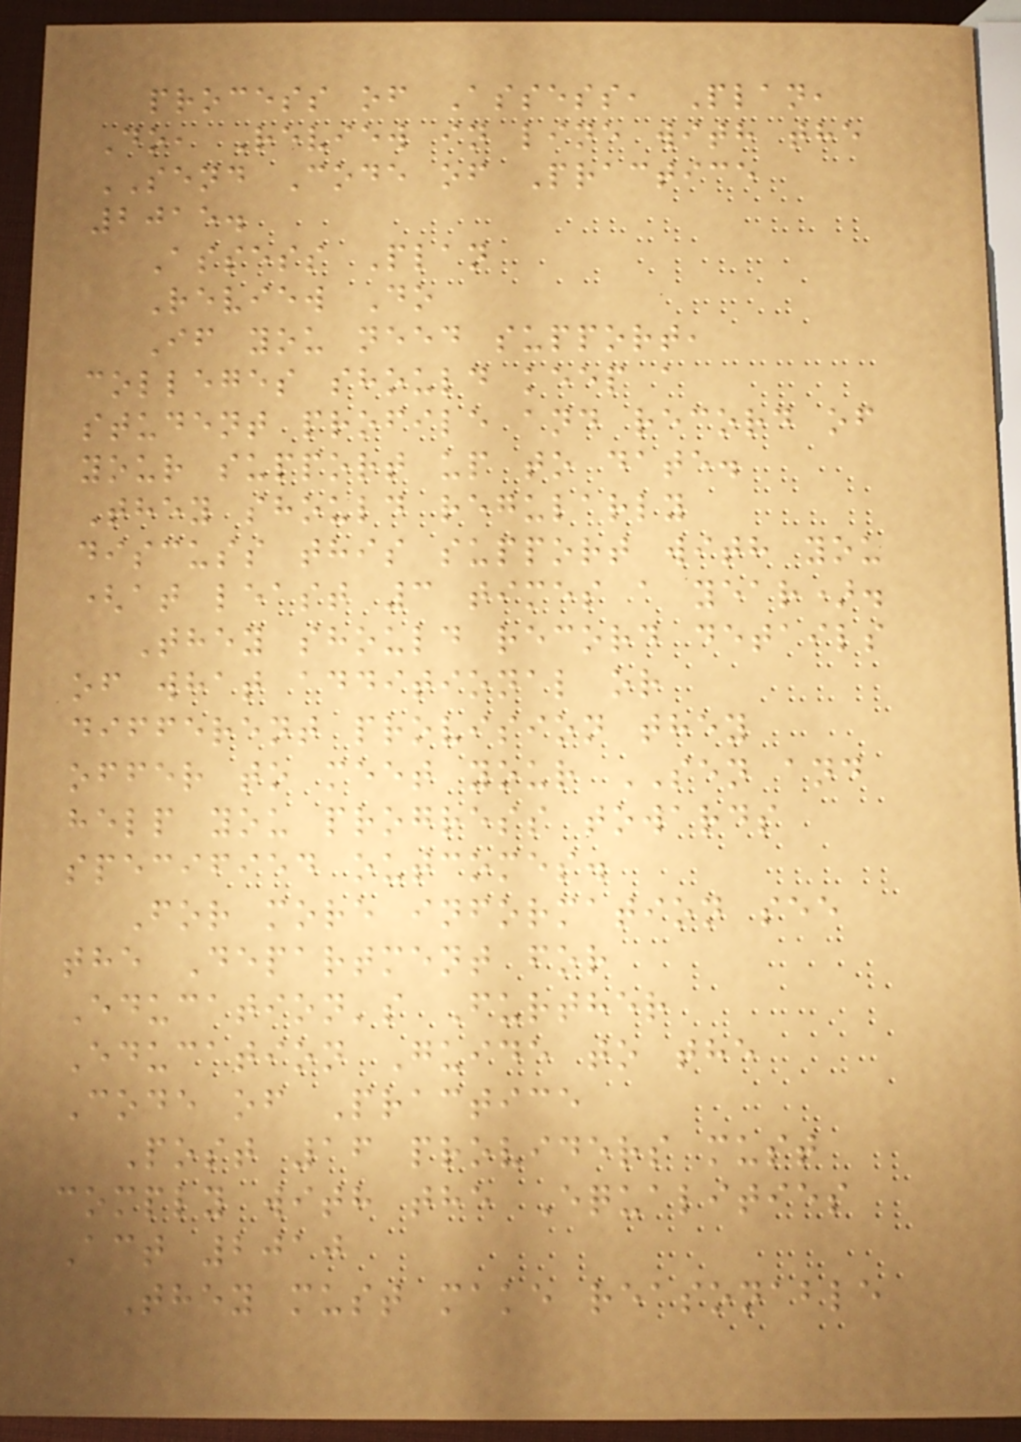process of Assess, Plan,
Do, Review in line with the
SEND Code of Practice
2015.
Assess Plan
Review Do
If you need support,
colleges should keep a
student profile and record of
your support up to date.
They should regularly
discuss this support with you
(at least 3 times a year).
They should record details
of what additional or
different provision they
offer to meet your SEN and
help you progress towards
specified outcomes.
For more information see
the Department for
Education's Further
Education Guide to the
Code of Practice
Post 16 providers must
comply with the Equalities
Act 2010
They must make reasonable
